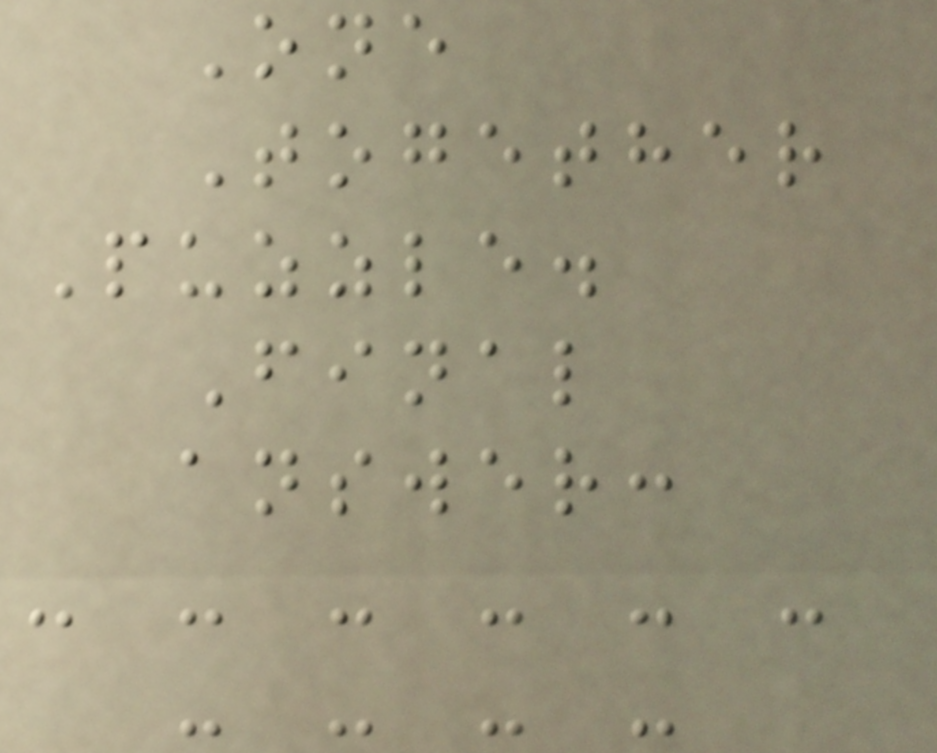One
Together
Puzzle.
Final
answer:
- - - - - -
- - - -
